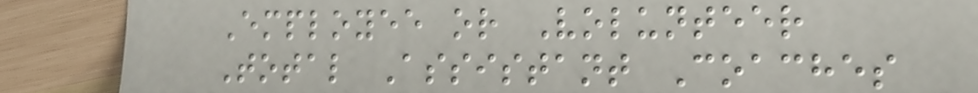Employee or Volunteer
Total Assistant Coaches
